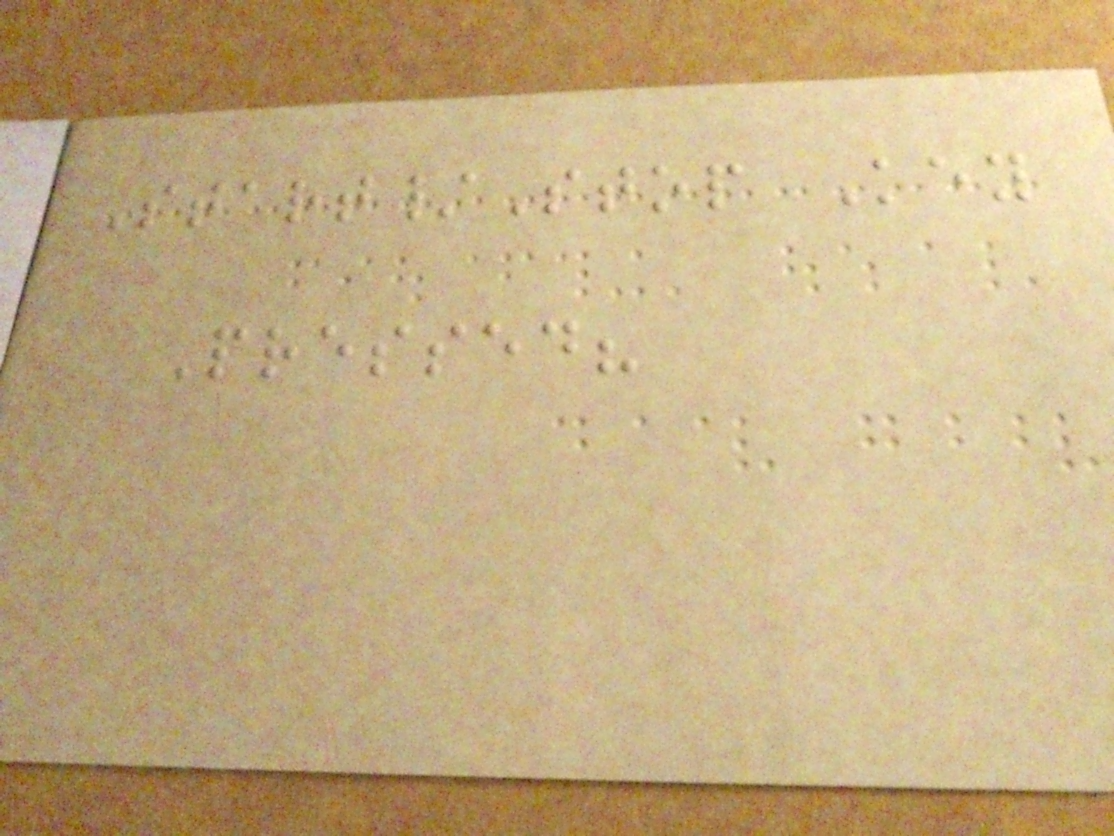Start/Stop Key
Pressed?
